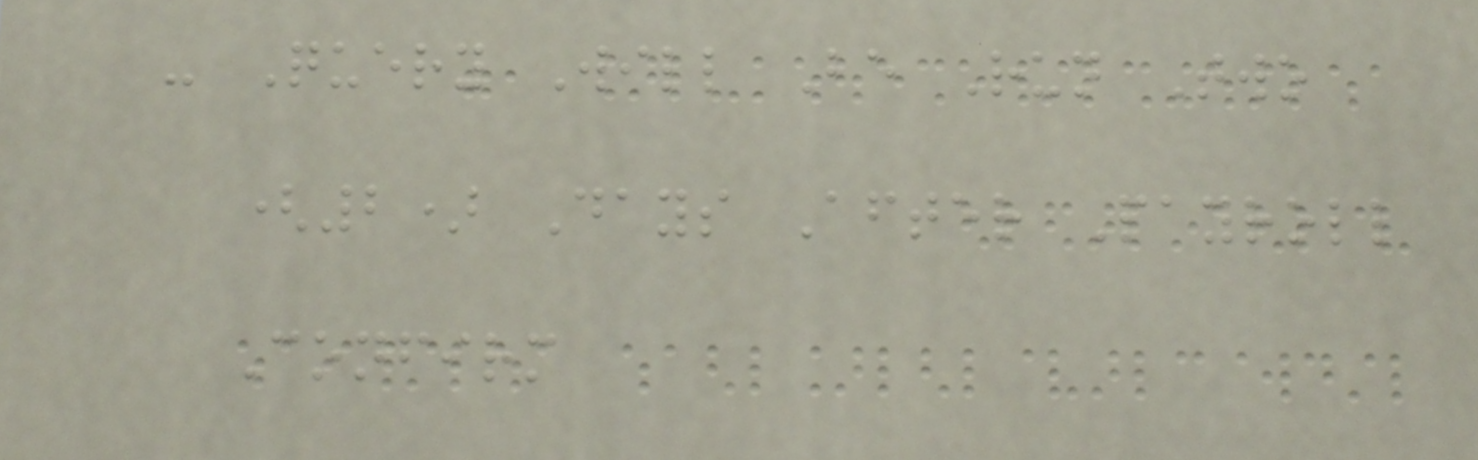- Query Will Be Run Two
(2) Days After Payroll
Confirm
